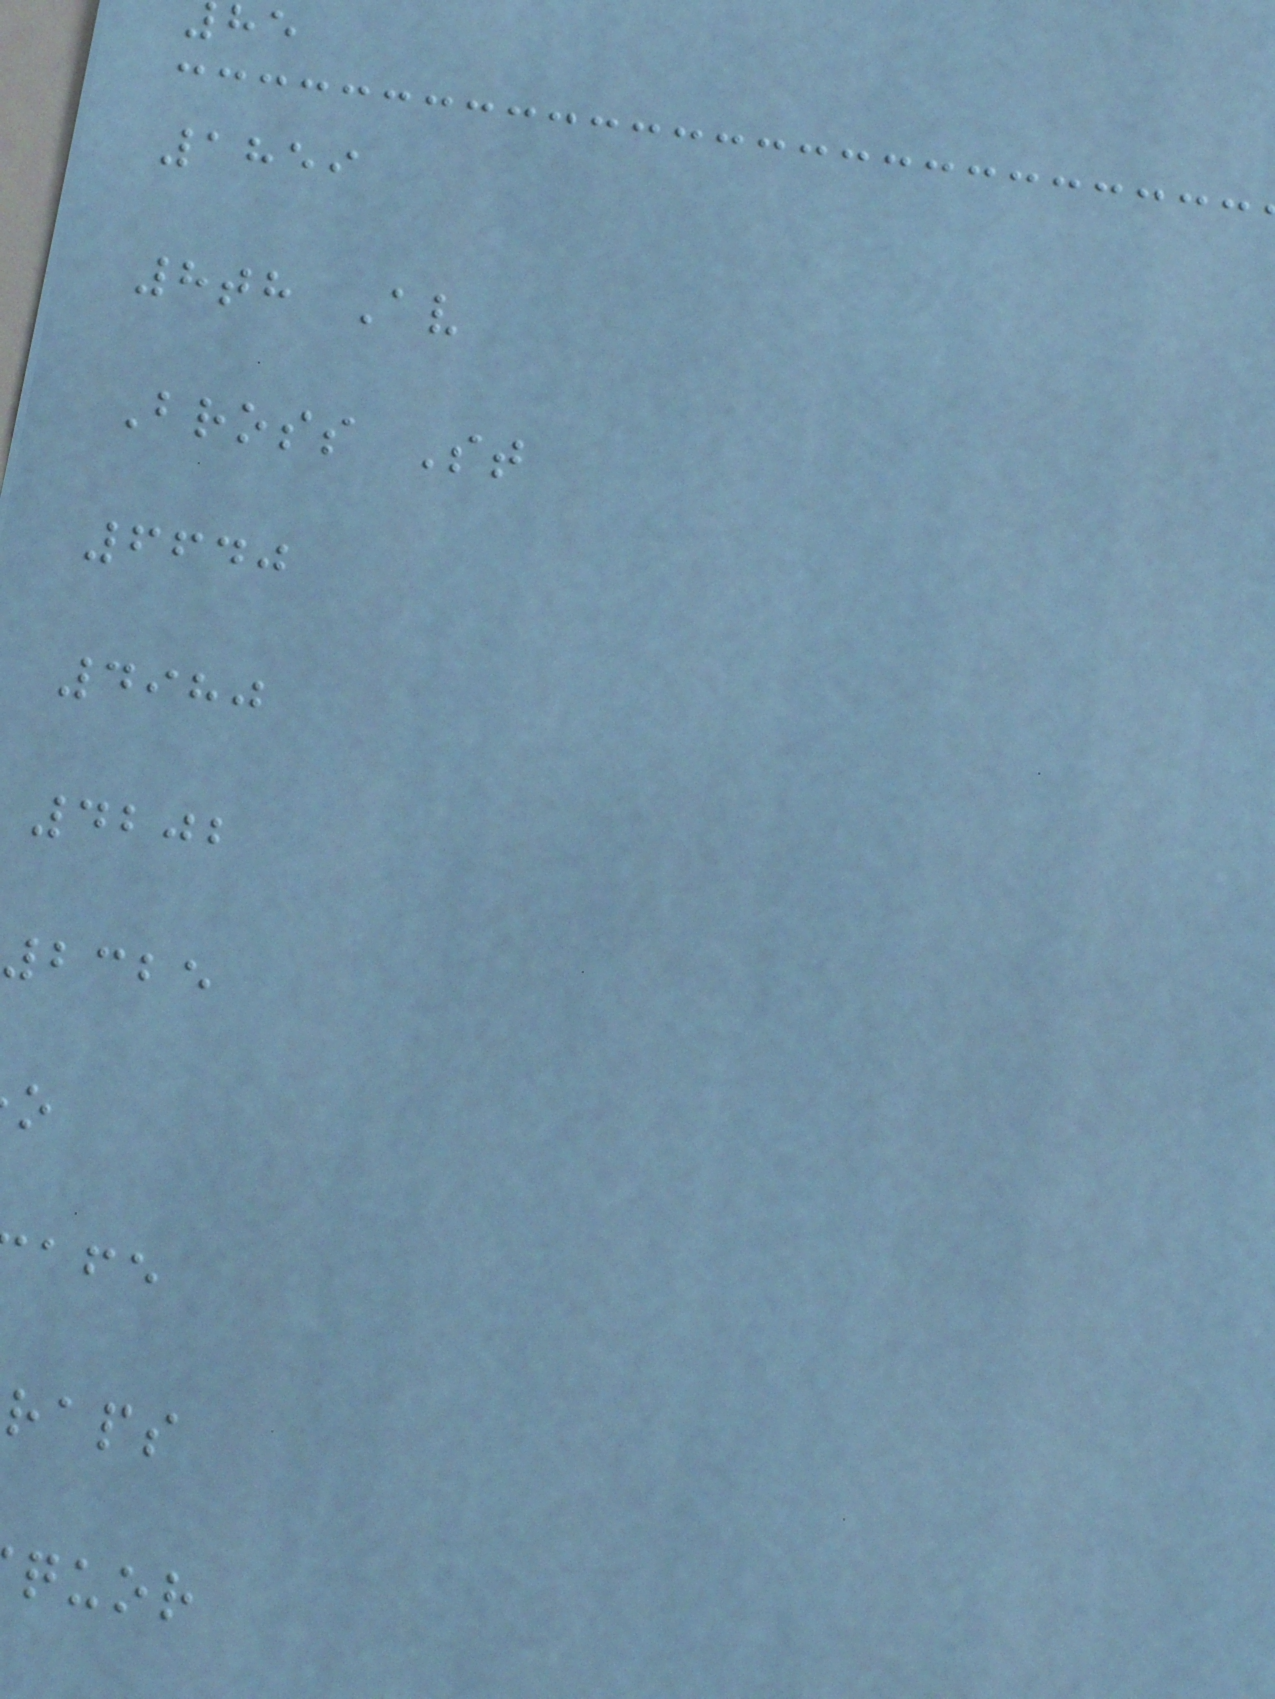1859
8th Av
Bross St
6640
4980
4202
2325
raps
quor
